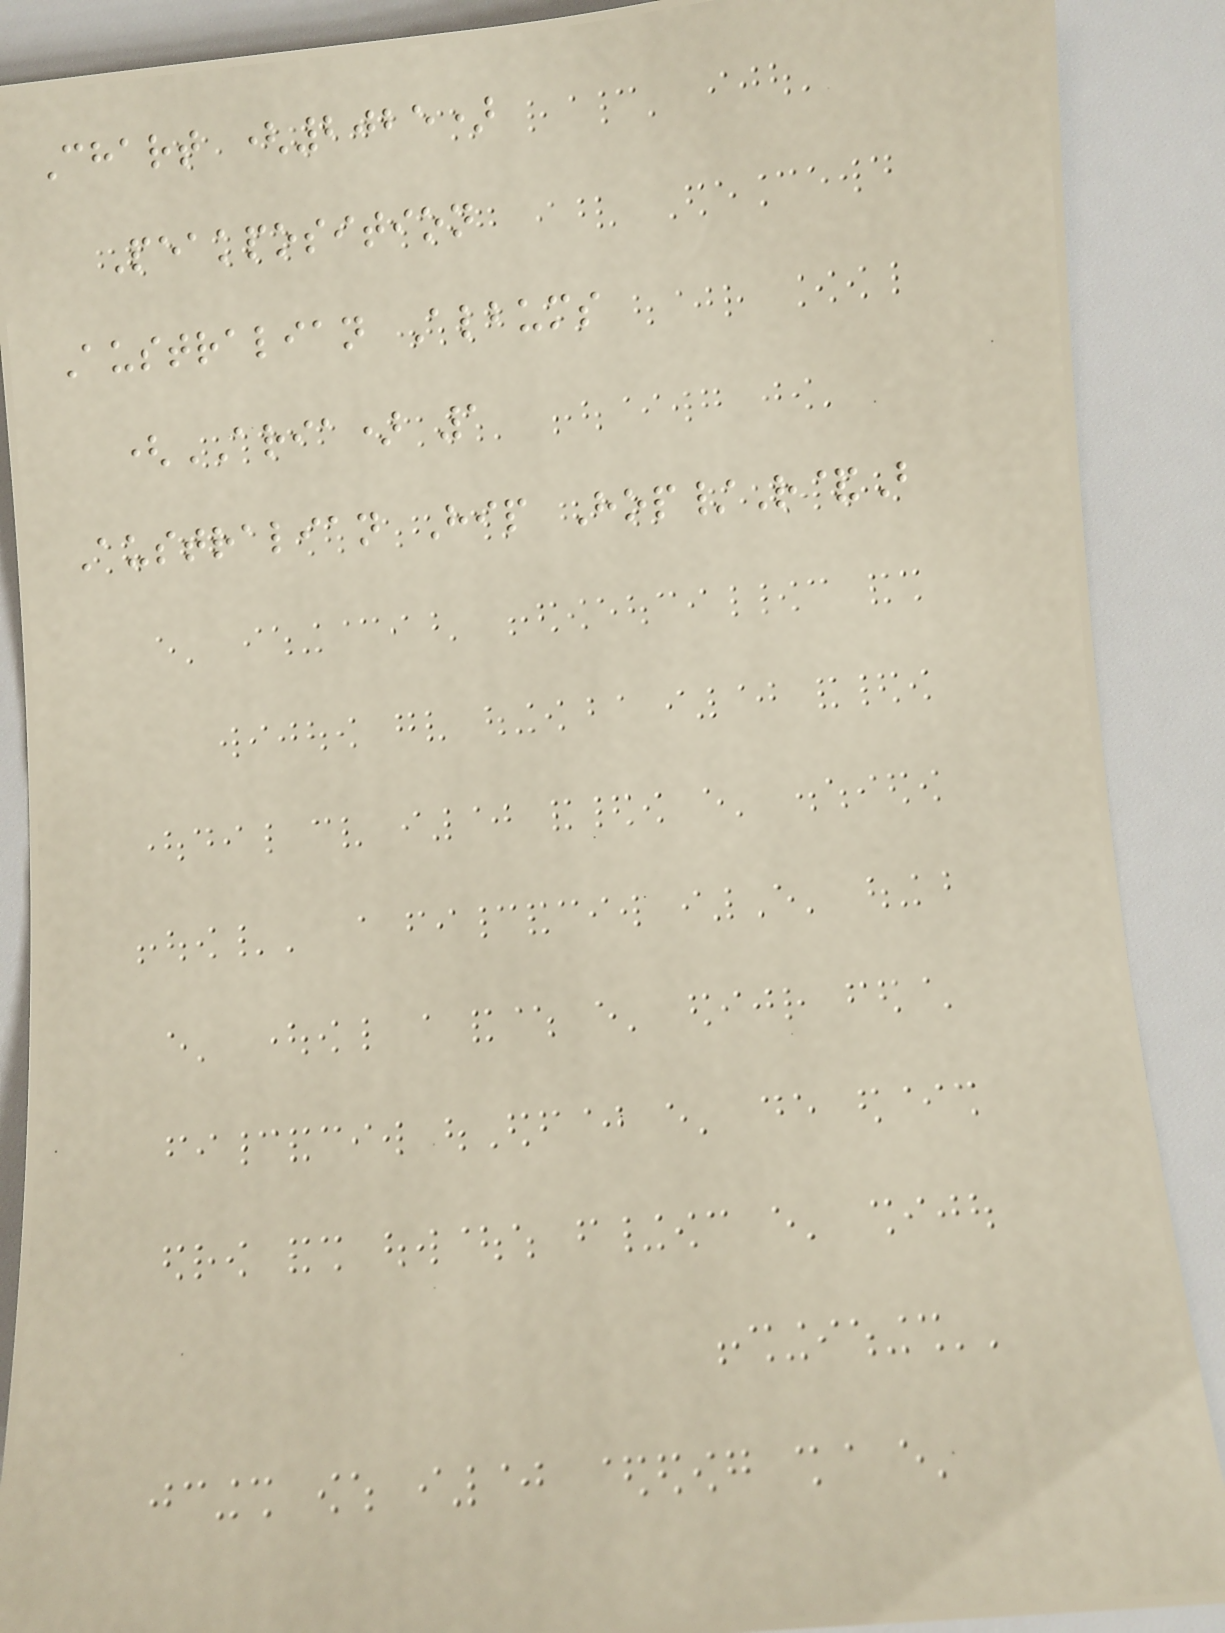Chart (2025)
Peakposition
Australian Albums
(ARIA) 1
Australian Hip Hop/R&B
